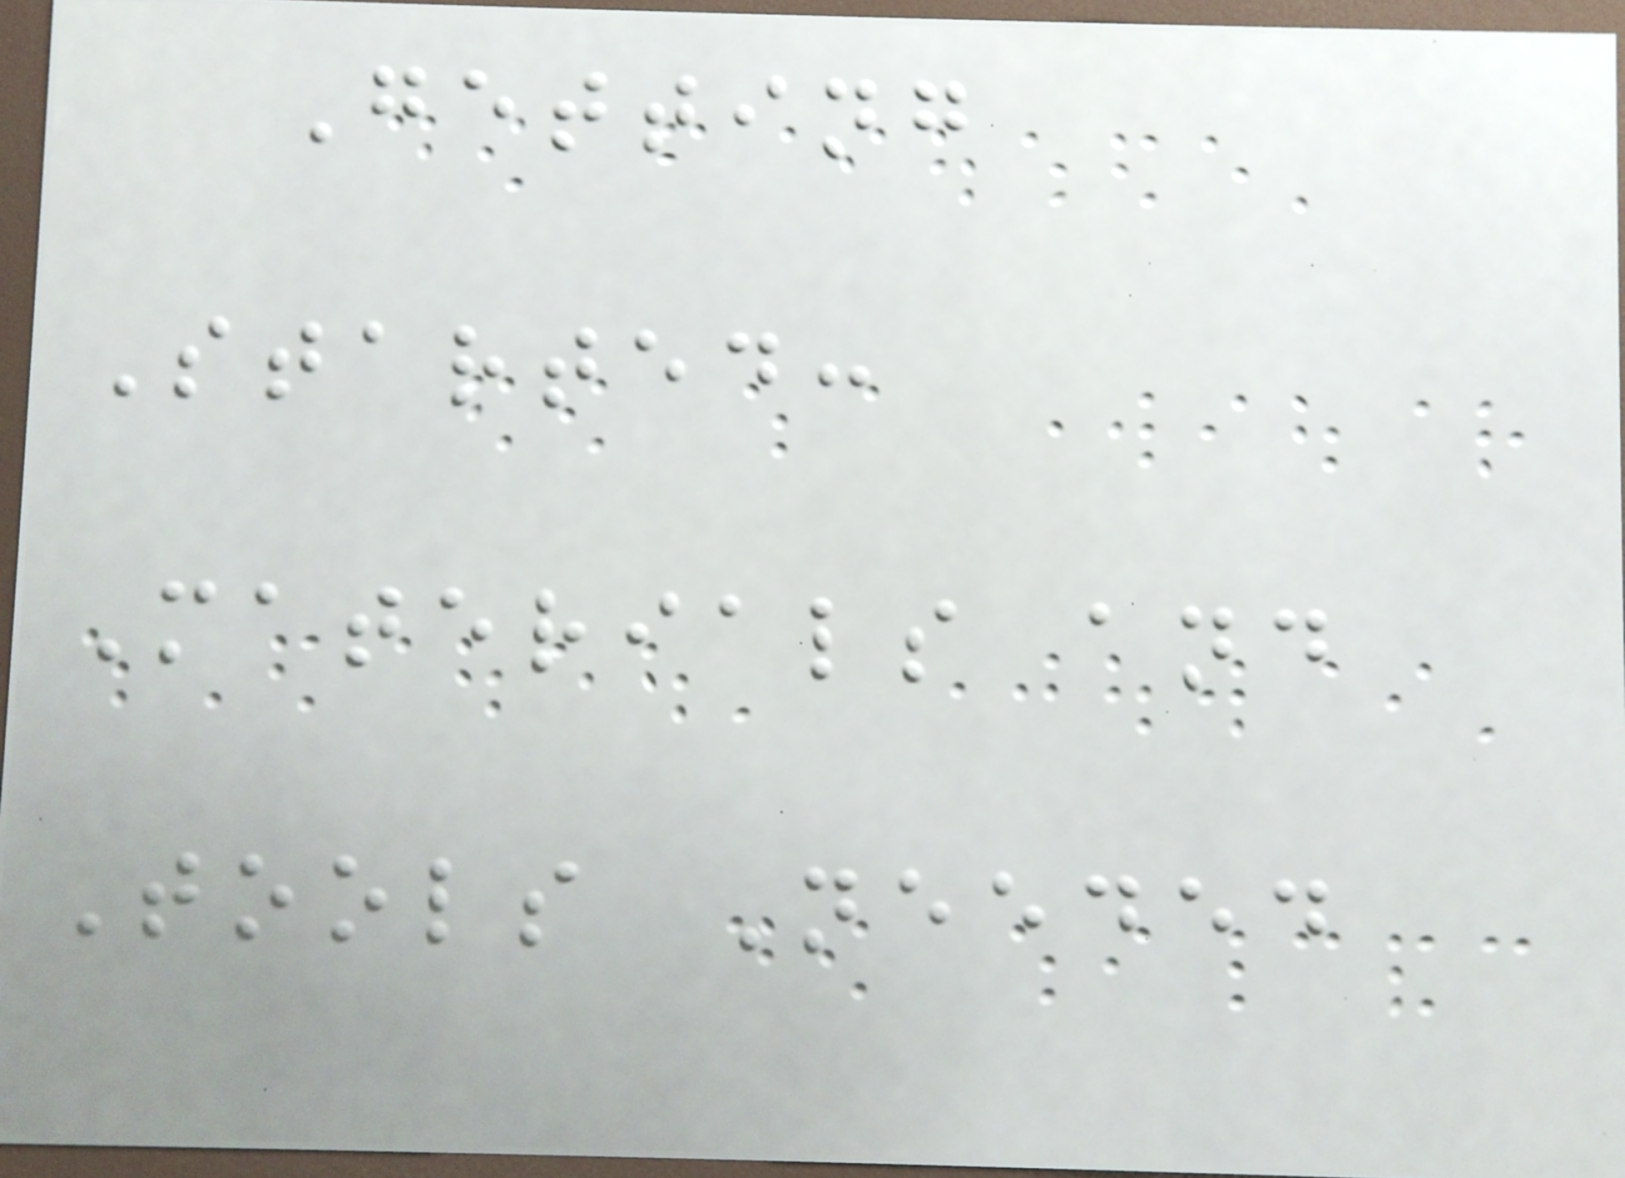Getting
Started:
Materials and
Tools Needed
